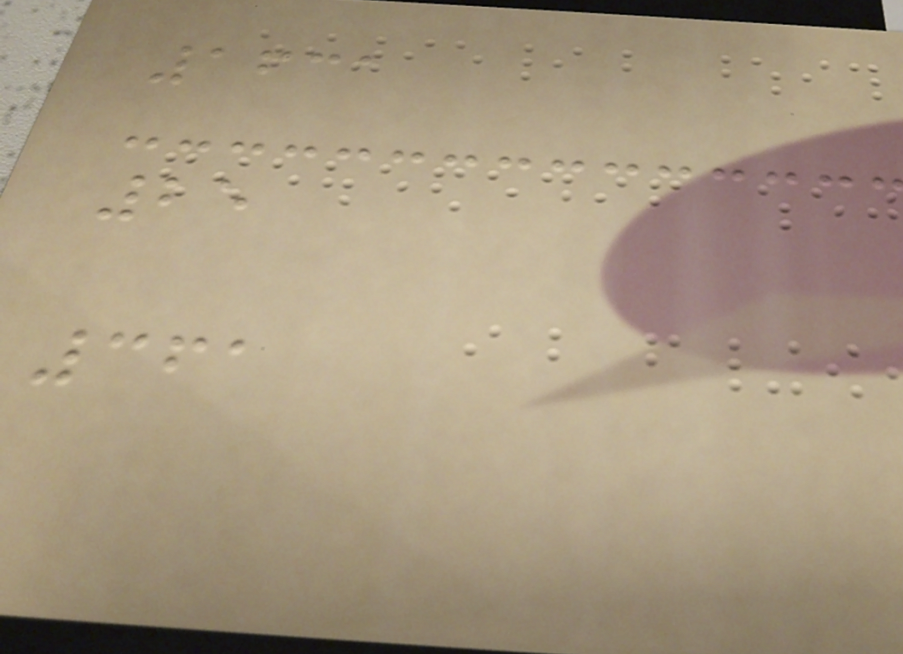1631
25
361
